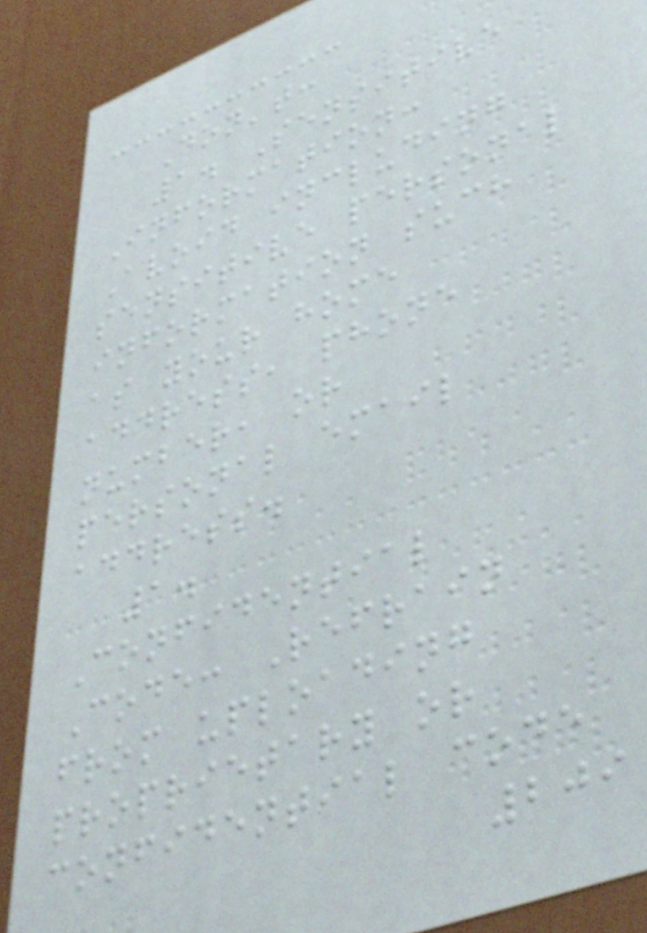Don't:
1. Sensitive
Information:
Avoid including
sensitive personal
information such
as your home
address, phone
number, or
personal email
address.
1.
Confidential
Code: Refrain
from uploading
proprietary or
confidential code
209
